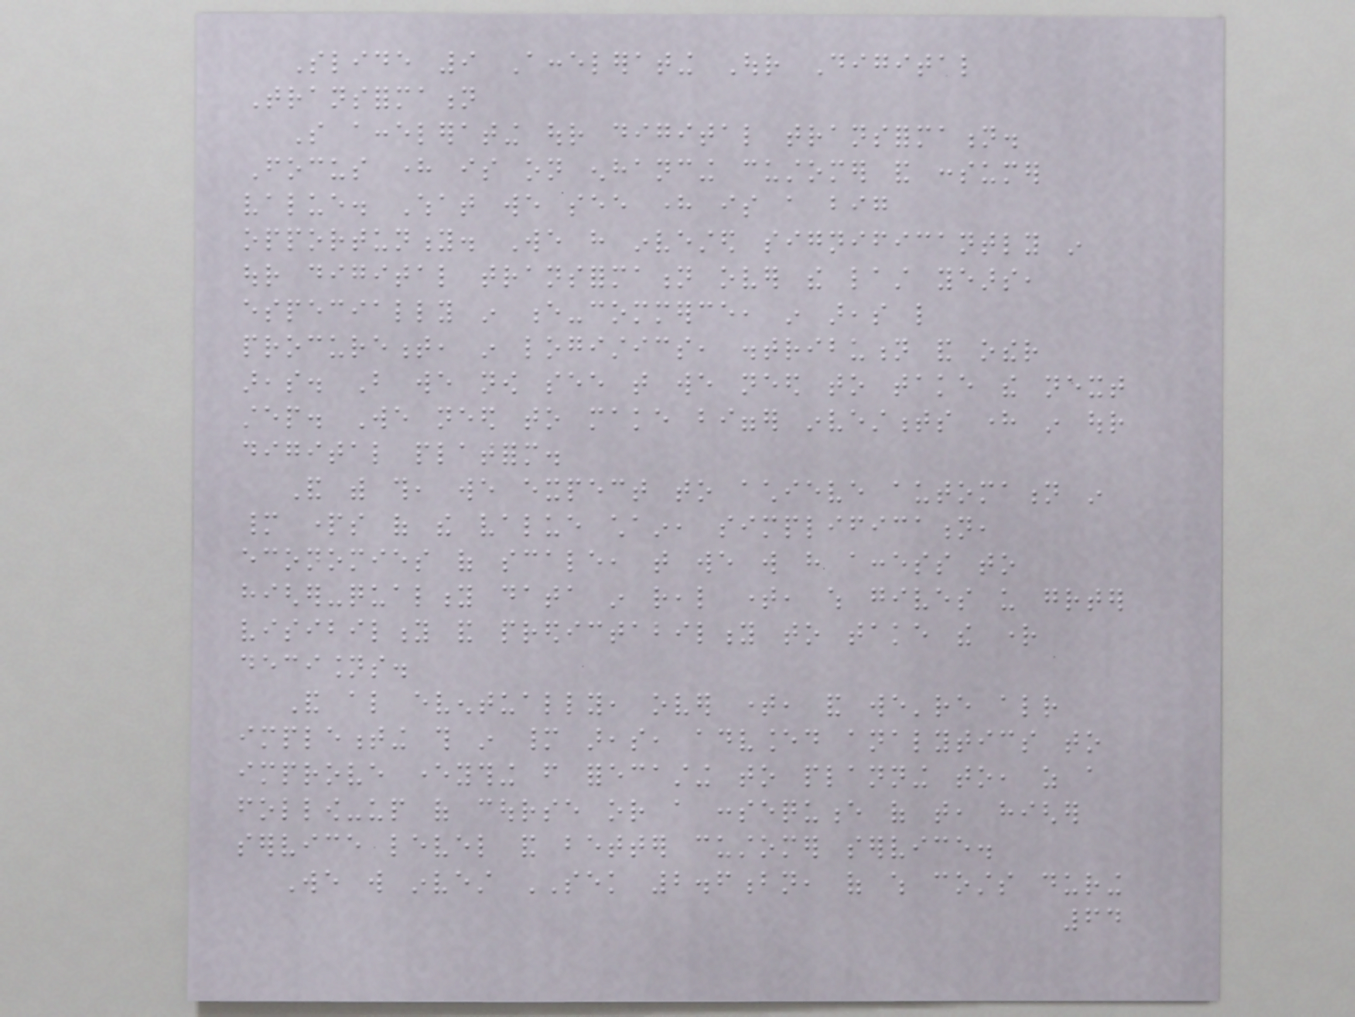Slide 9 Accelerating Our Digital
Transformation
So accelerating our digital transformation.
Focus here is on enhancing customer and consumer
value. What we see here is a big
opportunity. We have invested significantly in
our digital transformation over the last years,
especially in e-commerce, in areas like
procurement, in logistics, distribution and other
areas. But we now see that we need to take the next
step. We need to make bigger investments here in our
digital platform.
And with this, we expect to achieve automation in
many parts of the value chain, simplification,
economies of scale, that we will have access to
higher-quality data in real time, which gives us greater
visibility and predictability to take the right
decisions.
And also eventually, over time, and we're already
implementing this in many areas, advanced analytics to
improve everything from forecasting to planning to, as a
follow-up of course or a consequence of that, higher
service level and better customer service.
We will invest SEK 2.6bn, of which costs during
64
